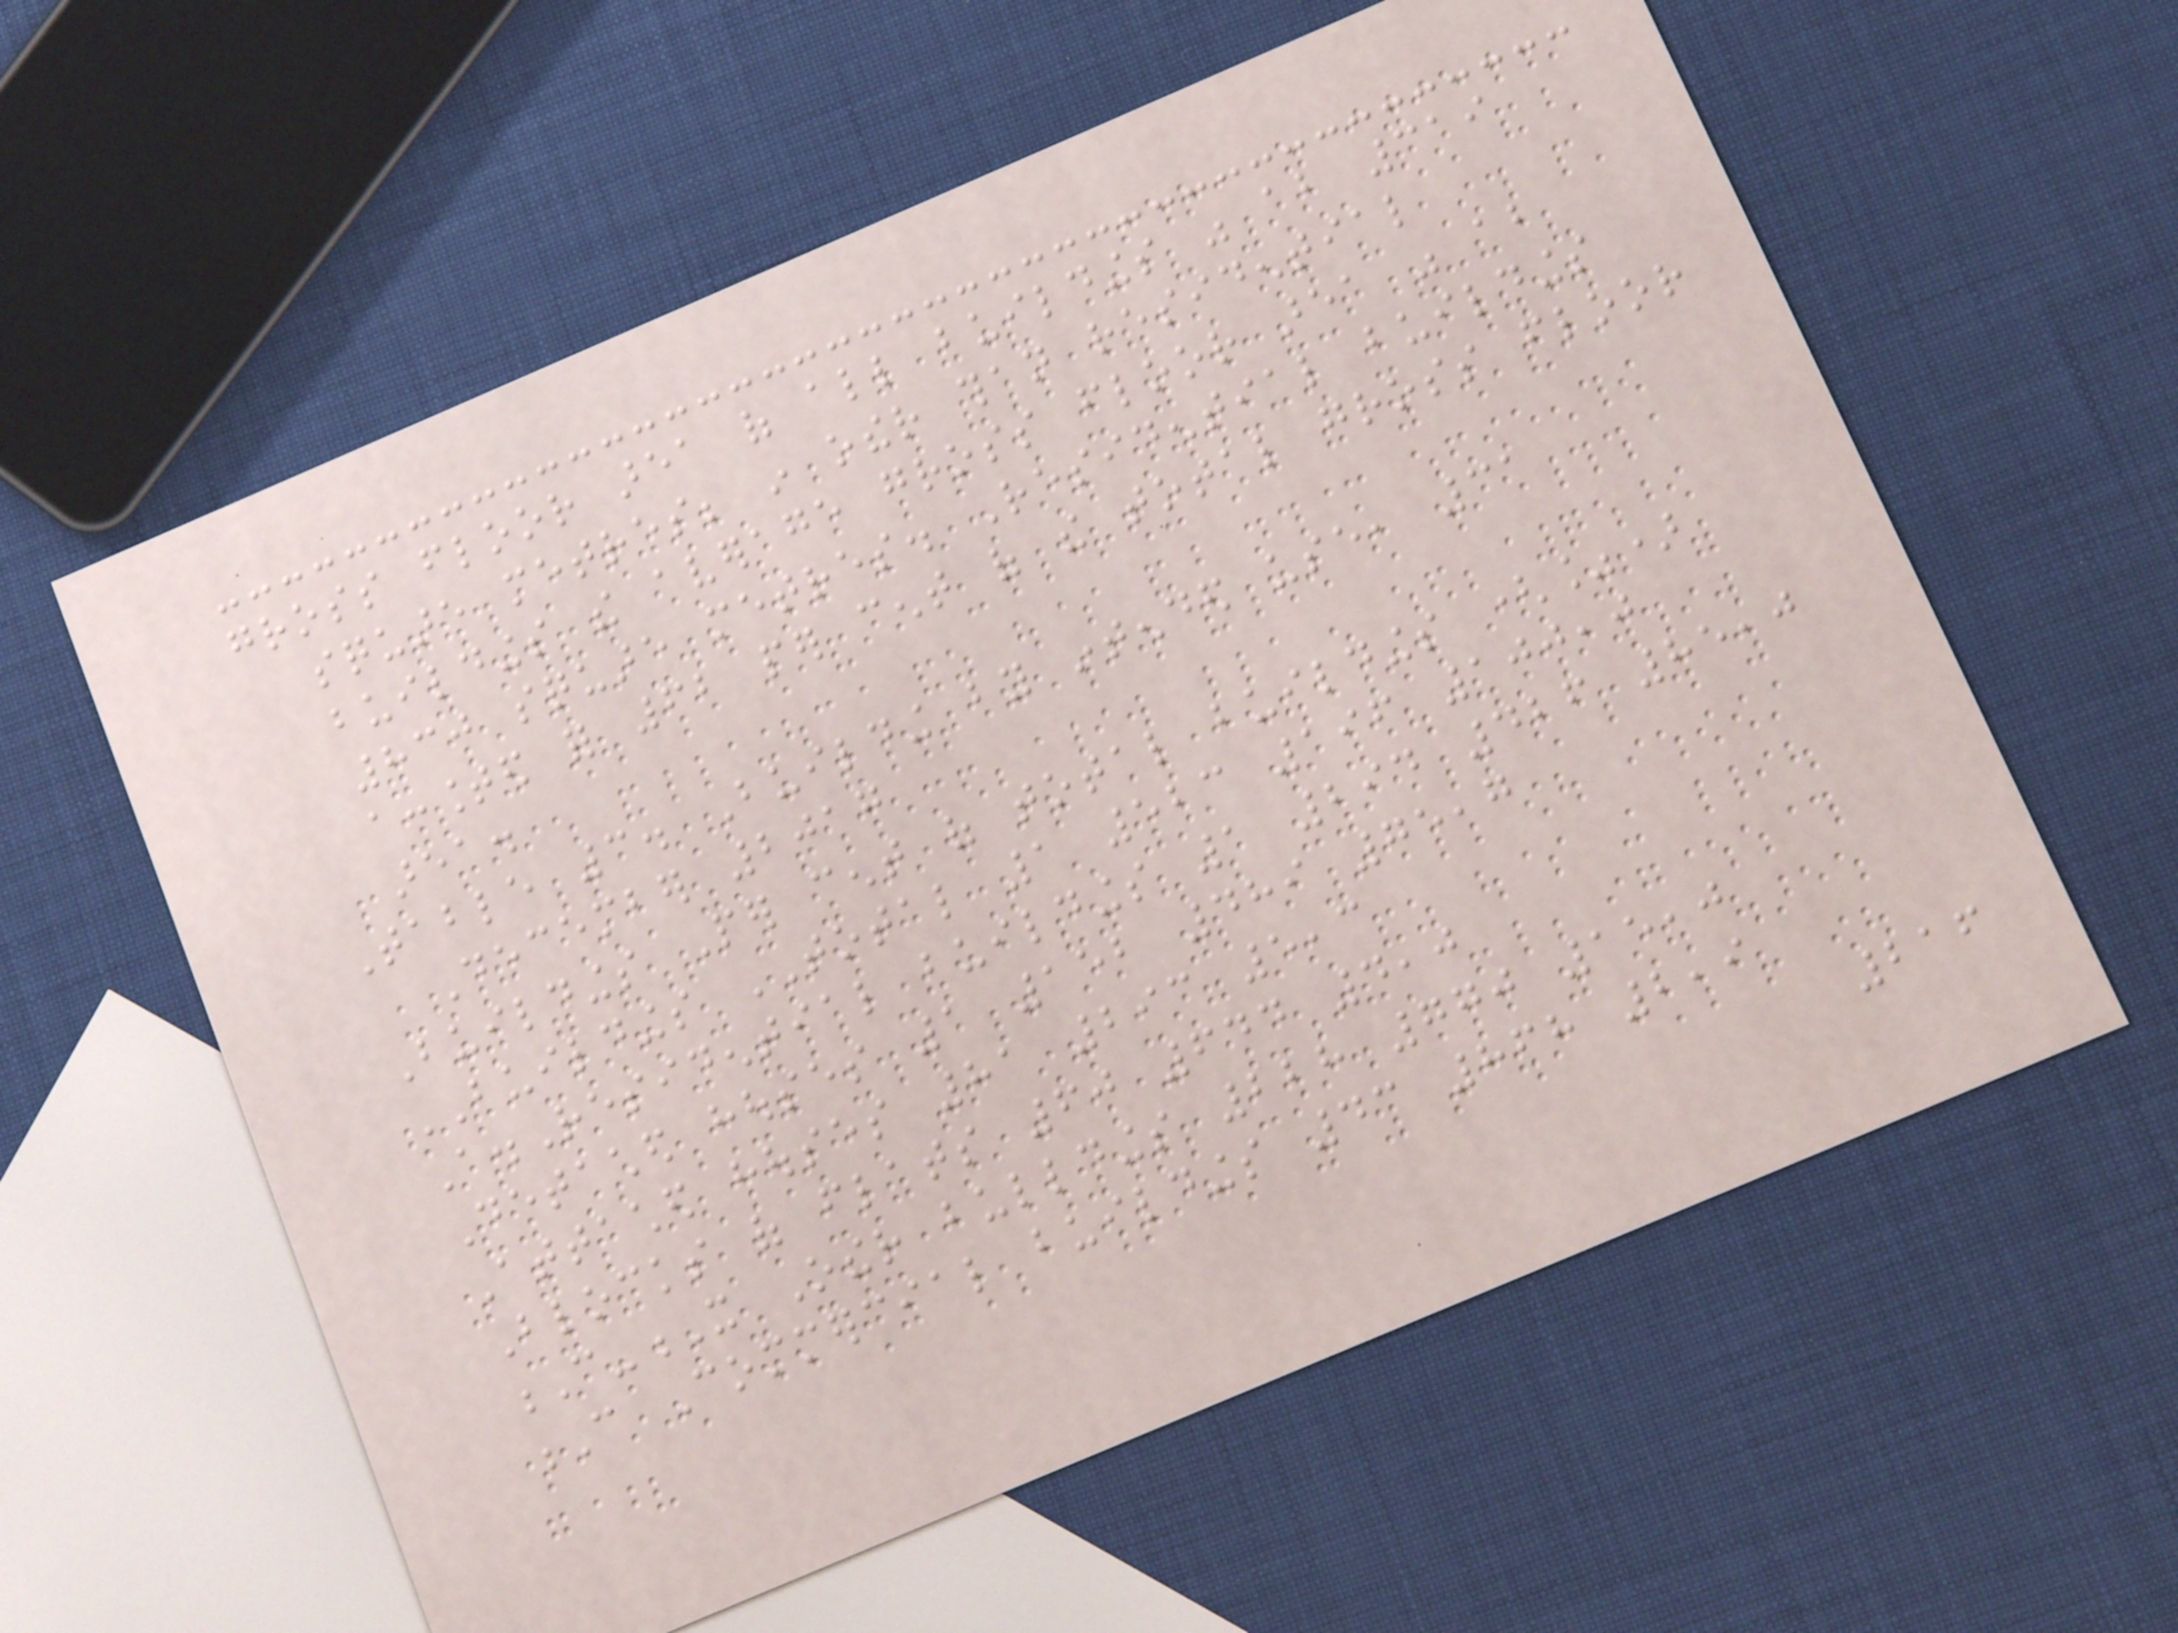gross floor area of all buildings was about 319
square metres; in other than residential
buildings the average gross floor area was about
830 square metres. Residential buildings
accounted for 62 per cent of the total gross floor
area.
Table 3. Building by intended use, 31
December 2017
Buildings Per cent of total buildings (%)
BUILDINGS TOTAL 1 523 196 100,0
A.Residential buildings 1 294 426 85,0
Detached houses 1 152 489 75,7
Attached houses 81 293 5,3
Blocks of flats 60 644 4,0
C-X Other bulldings 228 770 15,0
C Commercial buildings 43 868 2,9
216
